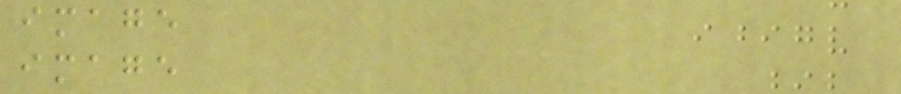image
image
